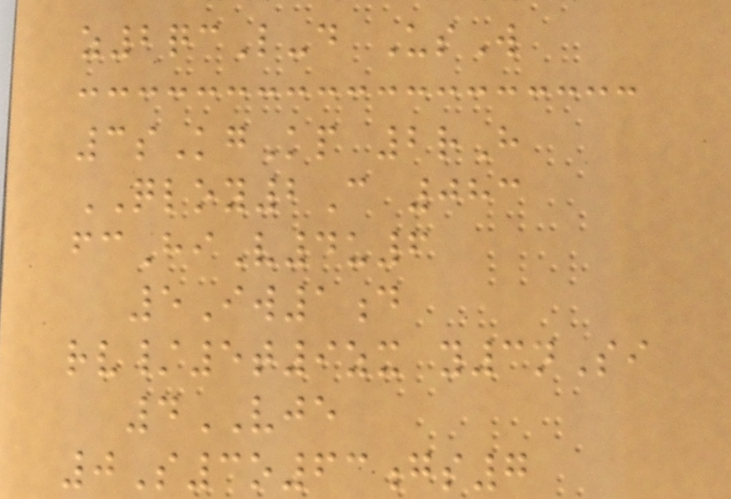z2qcL-d UsW
3sKgKp 2rH
QLOY2C 083
fcHiV4u6
5Iw1d
rv/5t9zx y3nSi
4VJE
0S3o63gs7
